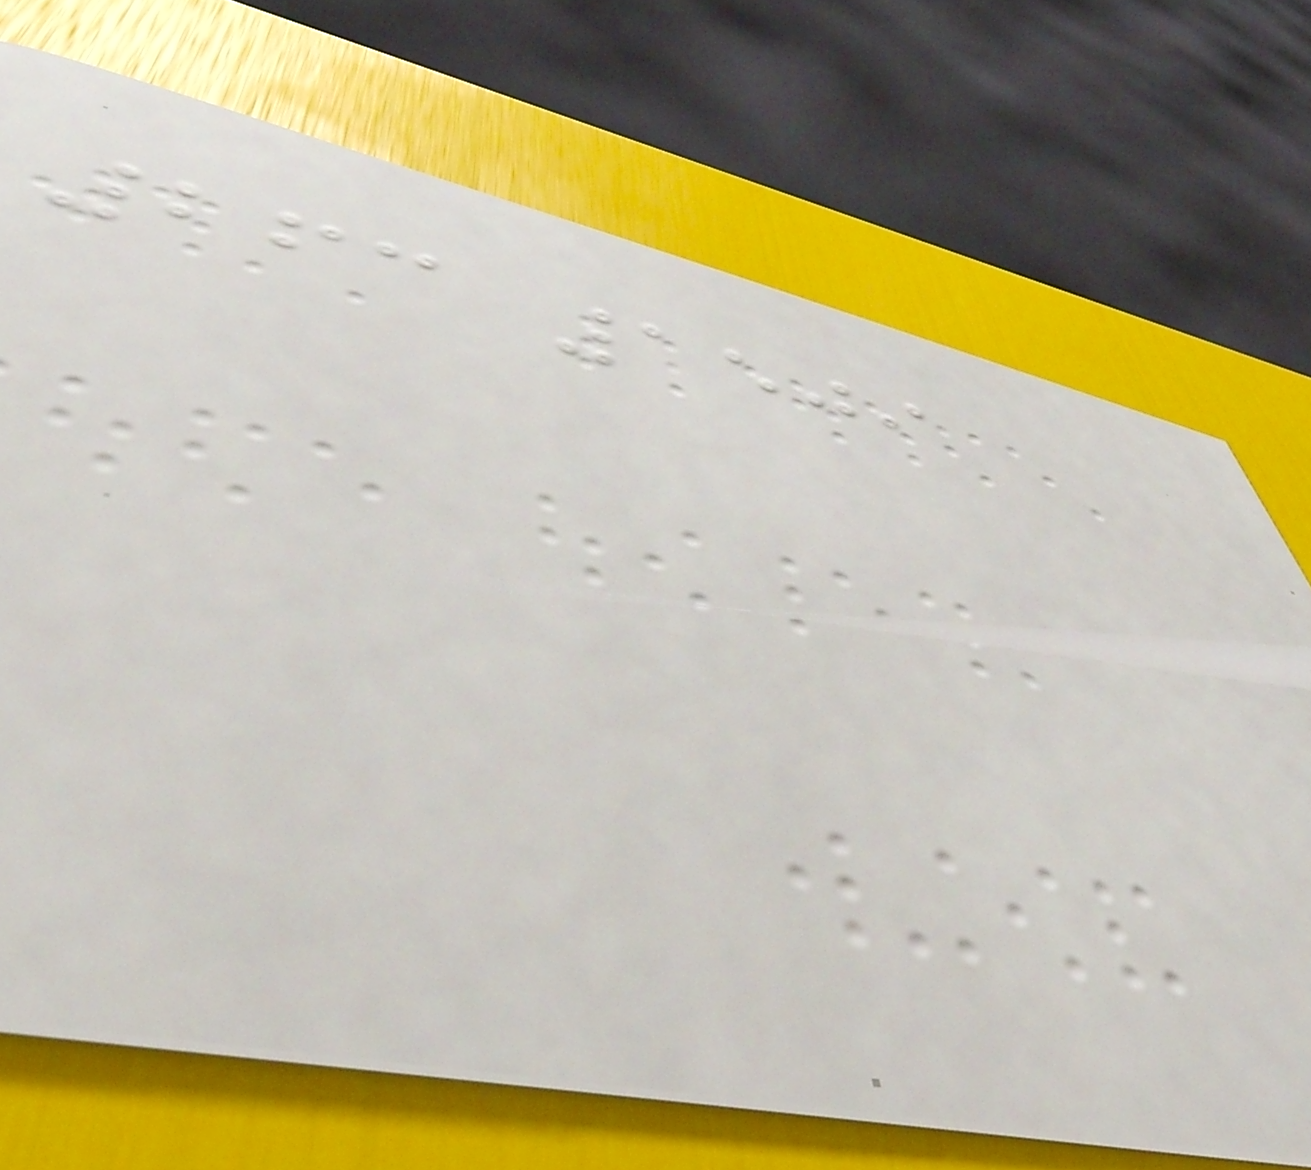263 1509
